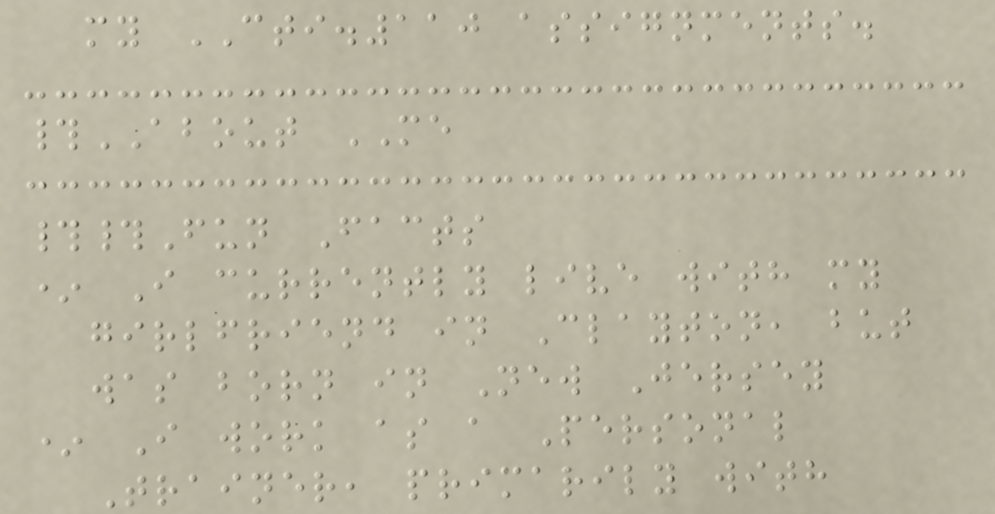my CTI.110 assignments.
#ABOUT ME
##Fun Facts
* I currently live with my
girlfriend in Clayton, but
was born in New Jersey
* I work as a Personal
Trainer, primarily with
